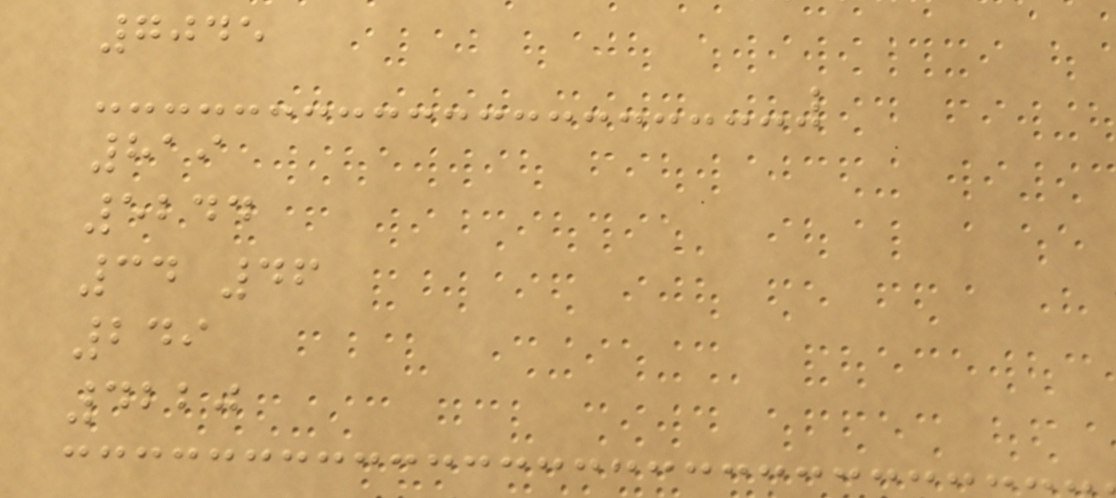7045
819
5244
34 46
249
4220
